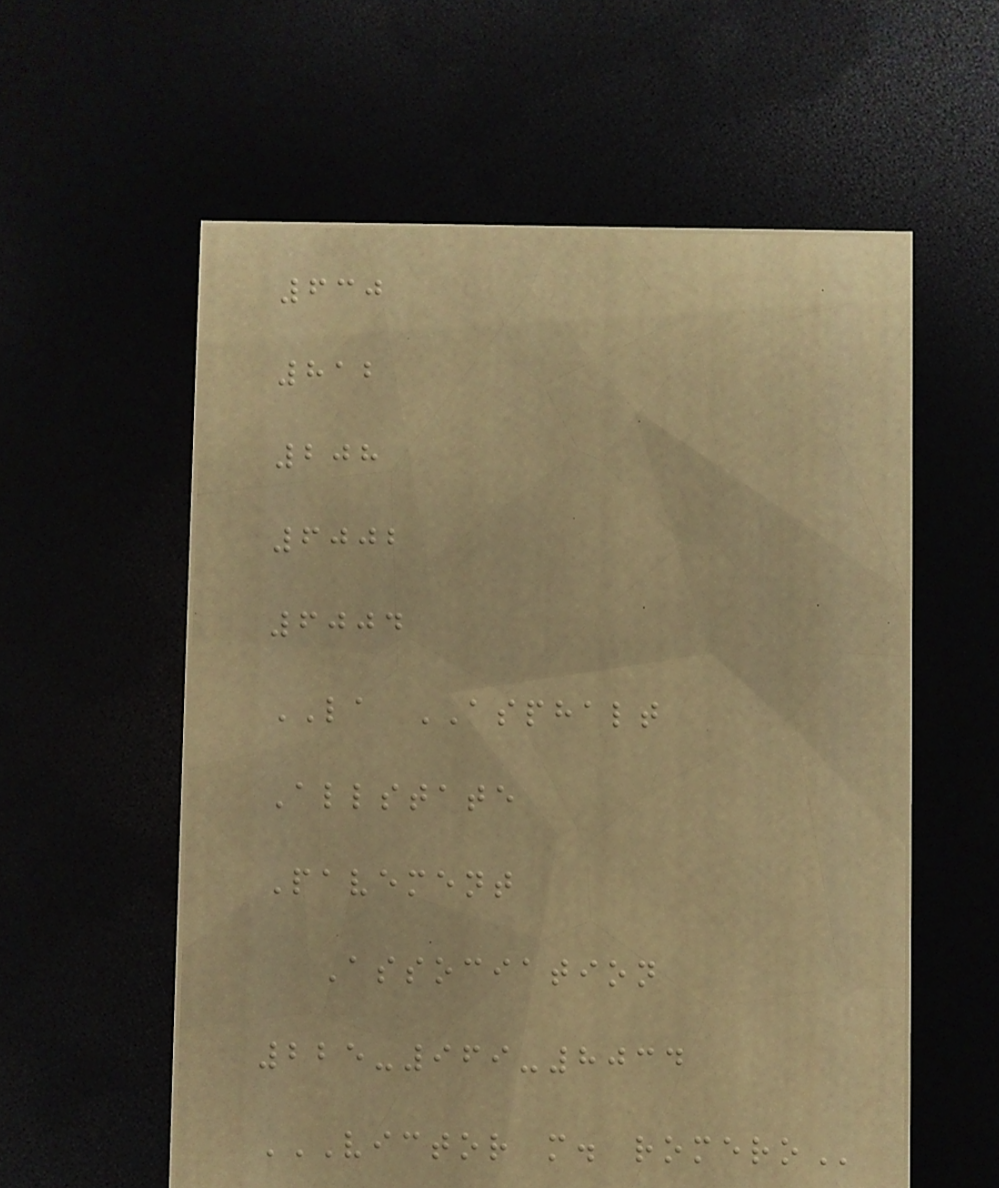630
812
208
6002
6004
LA ASPHALT
Allstate
Pavement
Association
225-969-8034
VICTOR M. ROMERO
